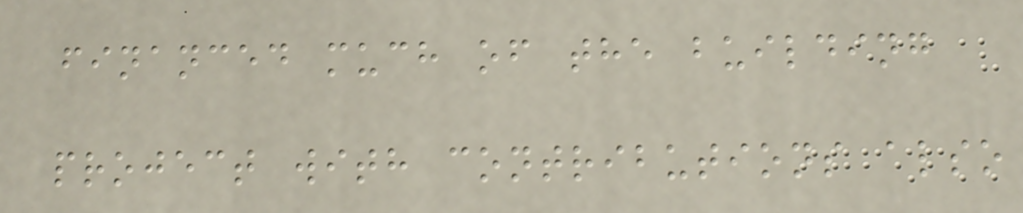financed much of the building
project with contributions also
